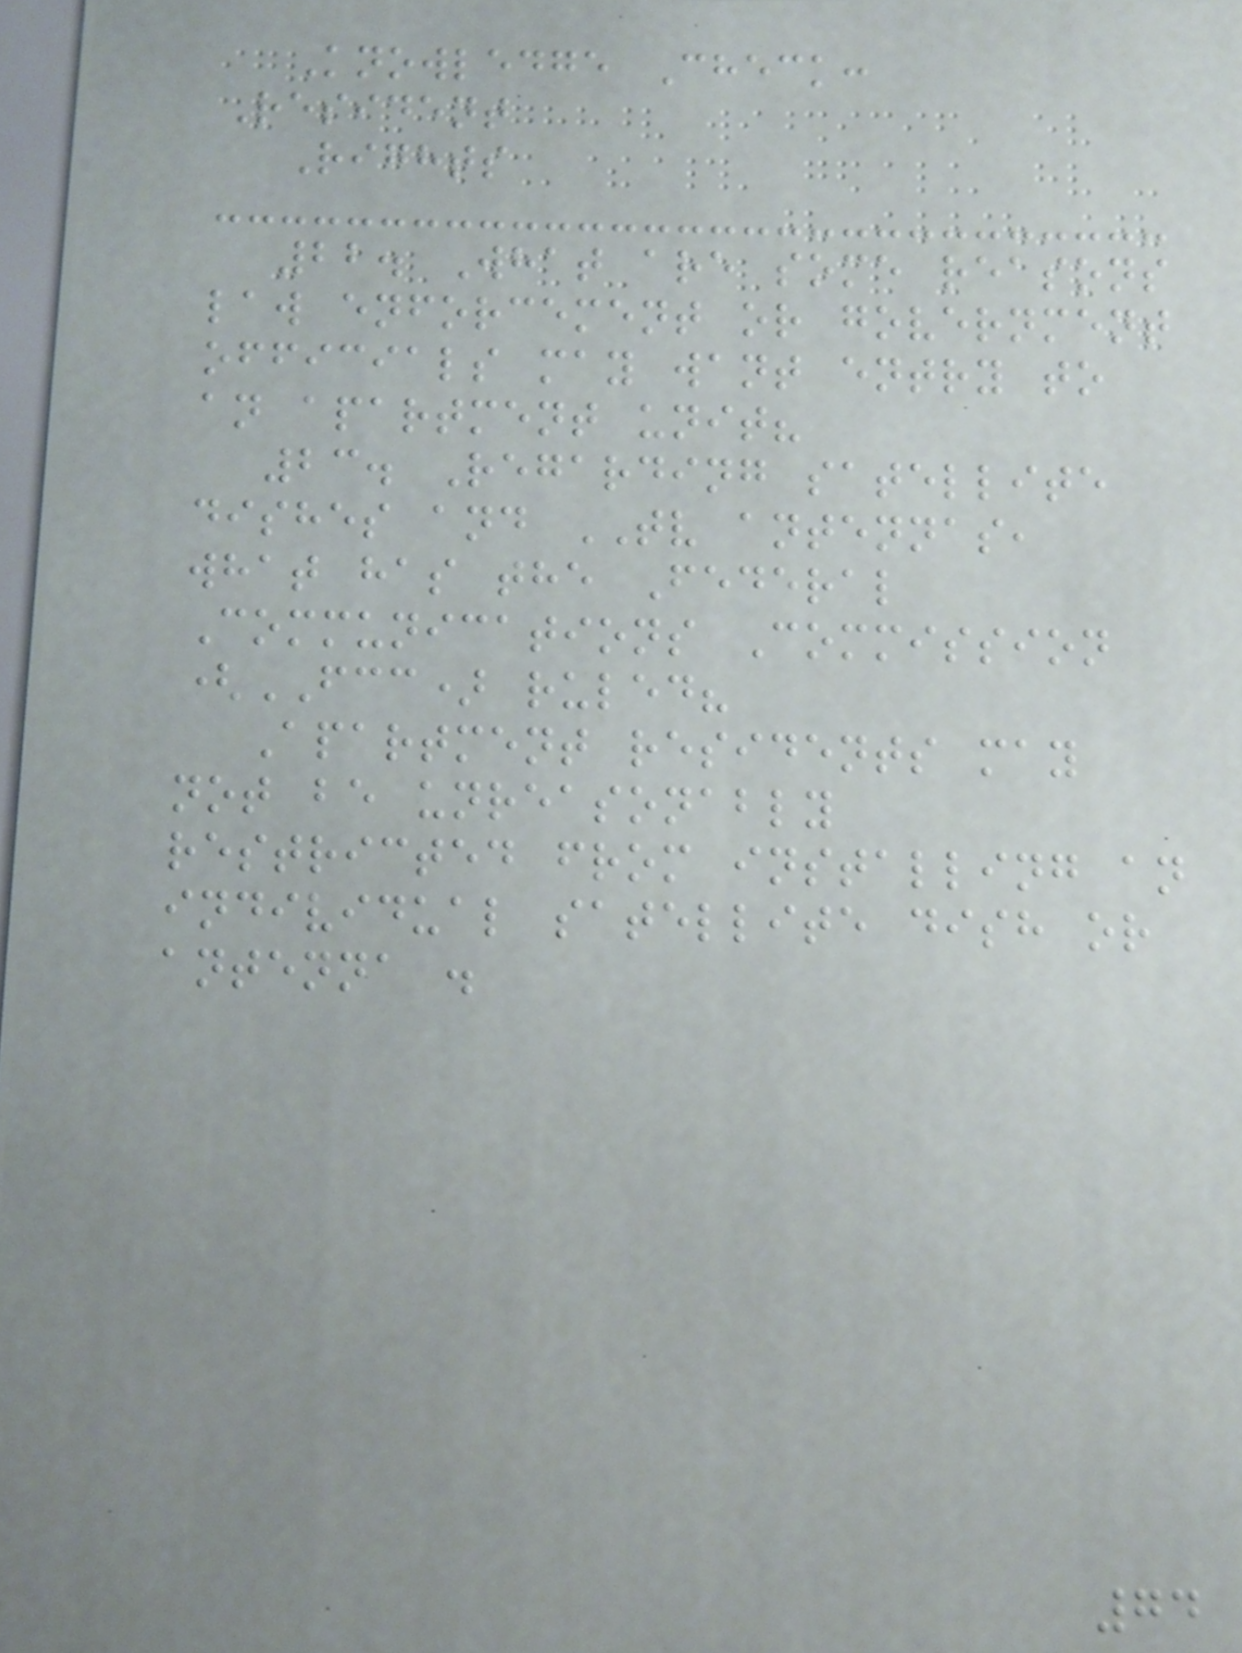Knowledge Check:
Resident
Rights
22. What are some reasons
law enforcement or government
officials may want entry to
an apartment unit?
23. Regarding satellite
dishes and TV antennas,
what has the Federal
Communications Commission
(FCC) ruled?
Apartment residents may
not be unreasonably
restricted from installing an
individual satellite dish or
antenna .
74
